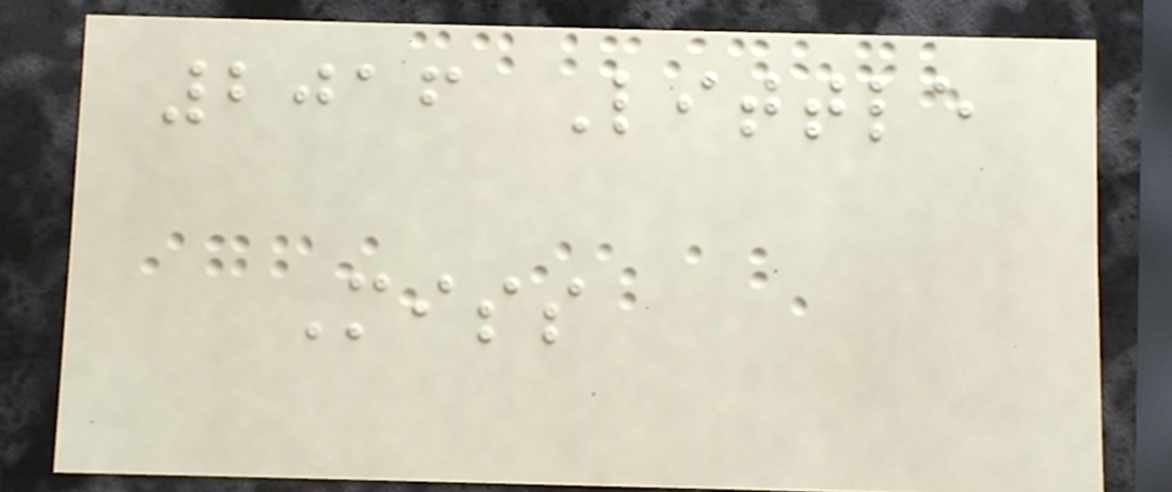2016 Little
Miss
